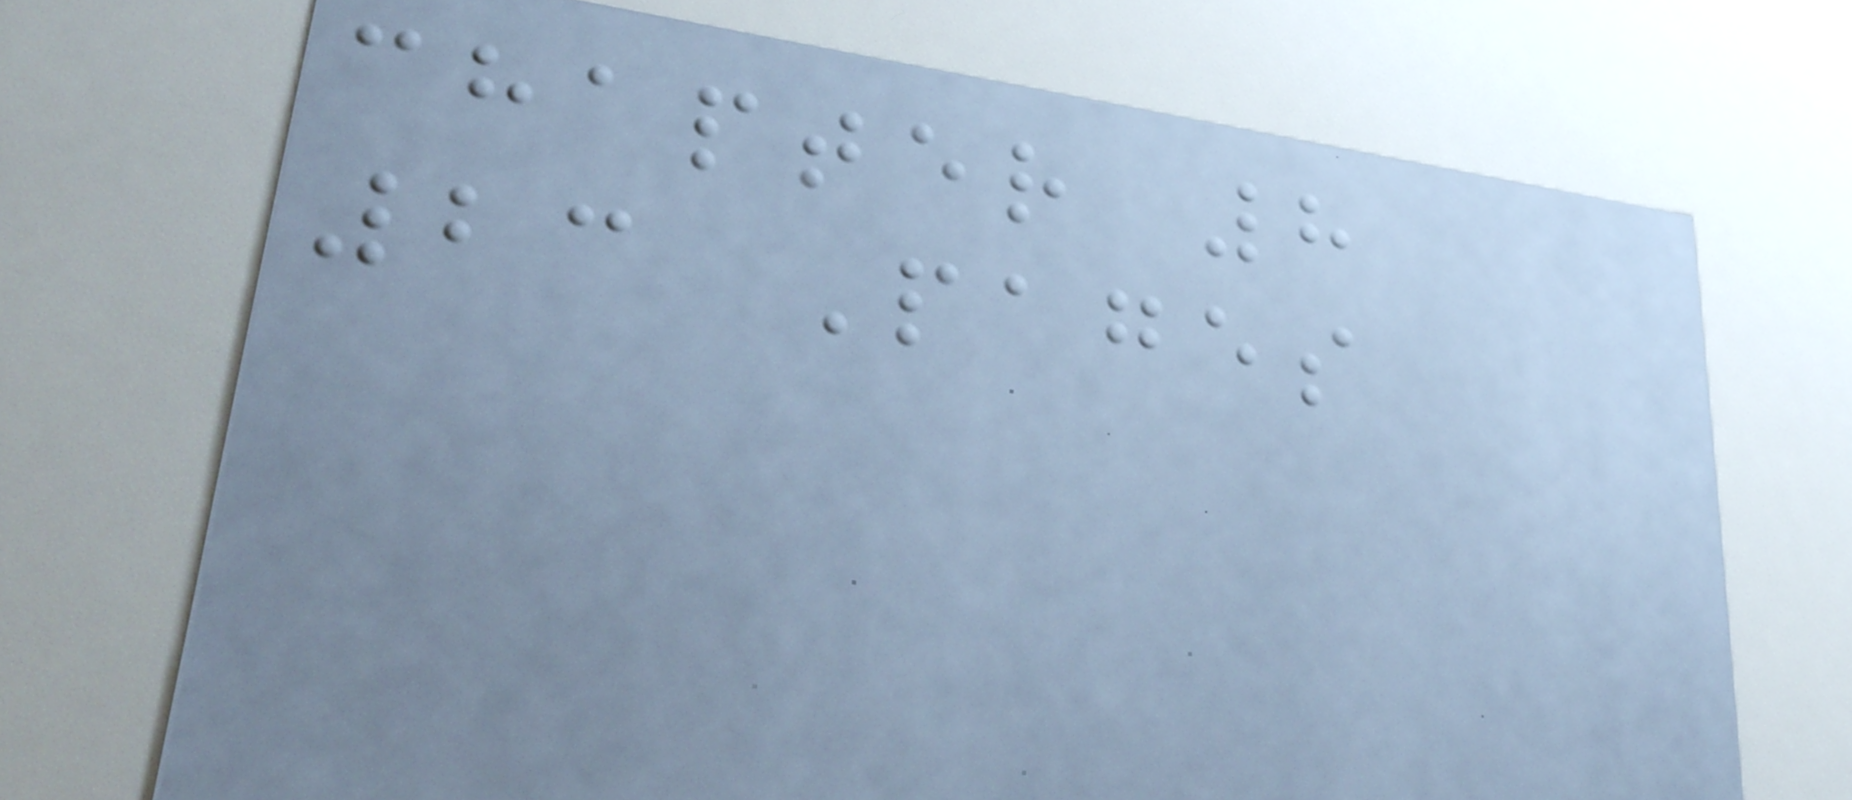chapter 8
23 Pages
